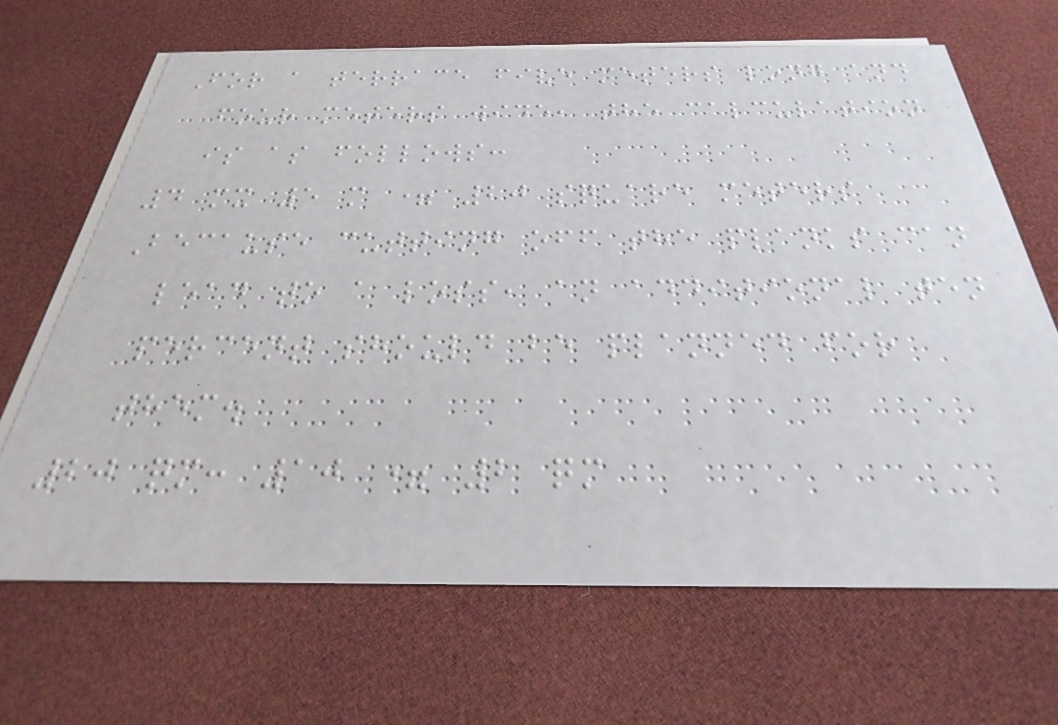For a terrace five meters long and
four meters wide, the calculation
is as follows:
4 mx 5 m = 20 square meters
Because cutting off the planks can
lead to a loss, an additional ten
percent should be planned for
them.
20 qm: 10 = 2 qm
